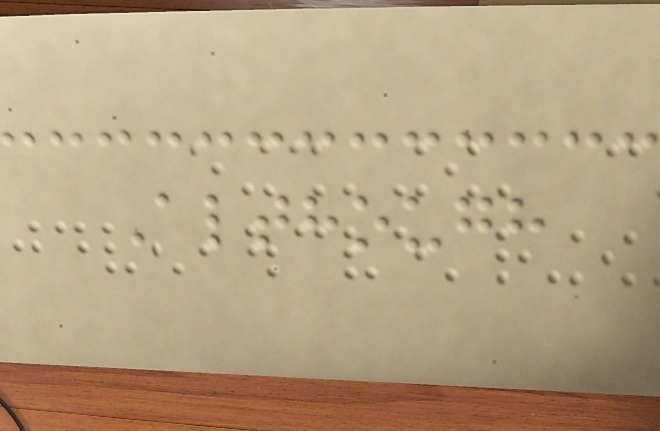Although
